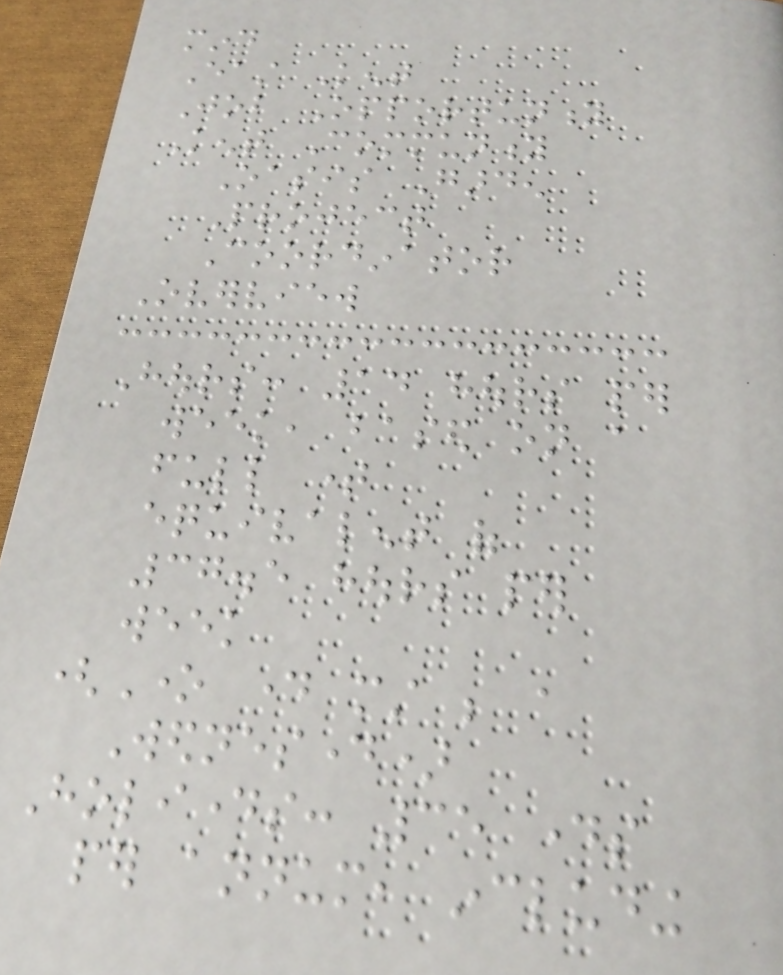mind
East Kent
Job Opportunity
Kent Community
Oasis Garden
Project
Coordinator
Overview
Hours: 14 hours per
week, based on a
full time
equivalent of
37.5 hours per
week
(One day must be a
Wednesday)
Holidays: 35 days
per annum, including
